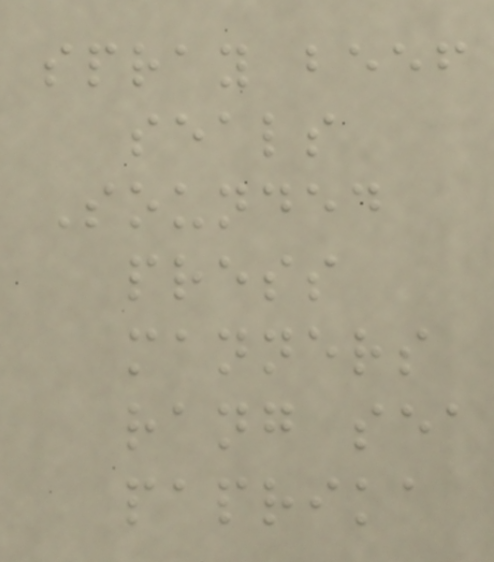spray beef
seals
Sounded
press
manners
rang sea
paprika
